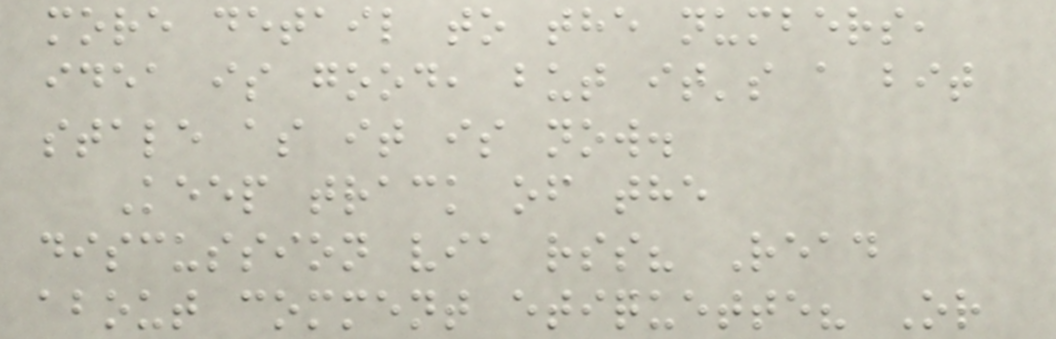more detail to the numbers,
idea is good, but it's a bit
stale as it is now.
Keep track of the
discussion via rss? Read
about comment etiquette? Or
